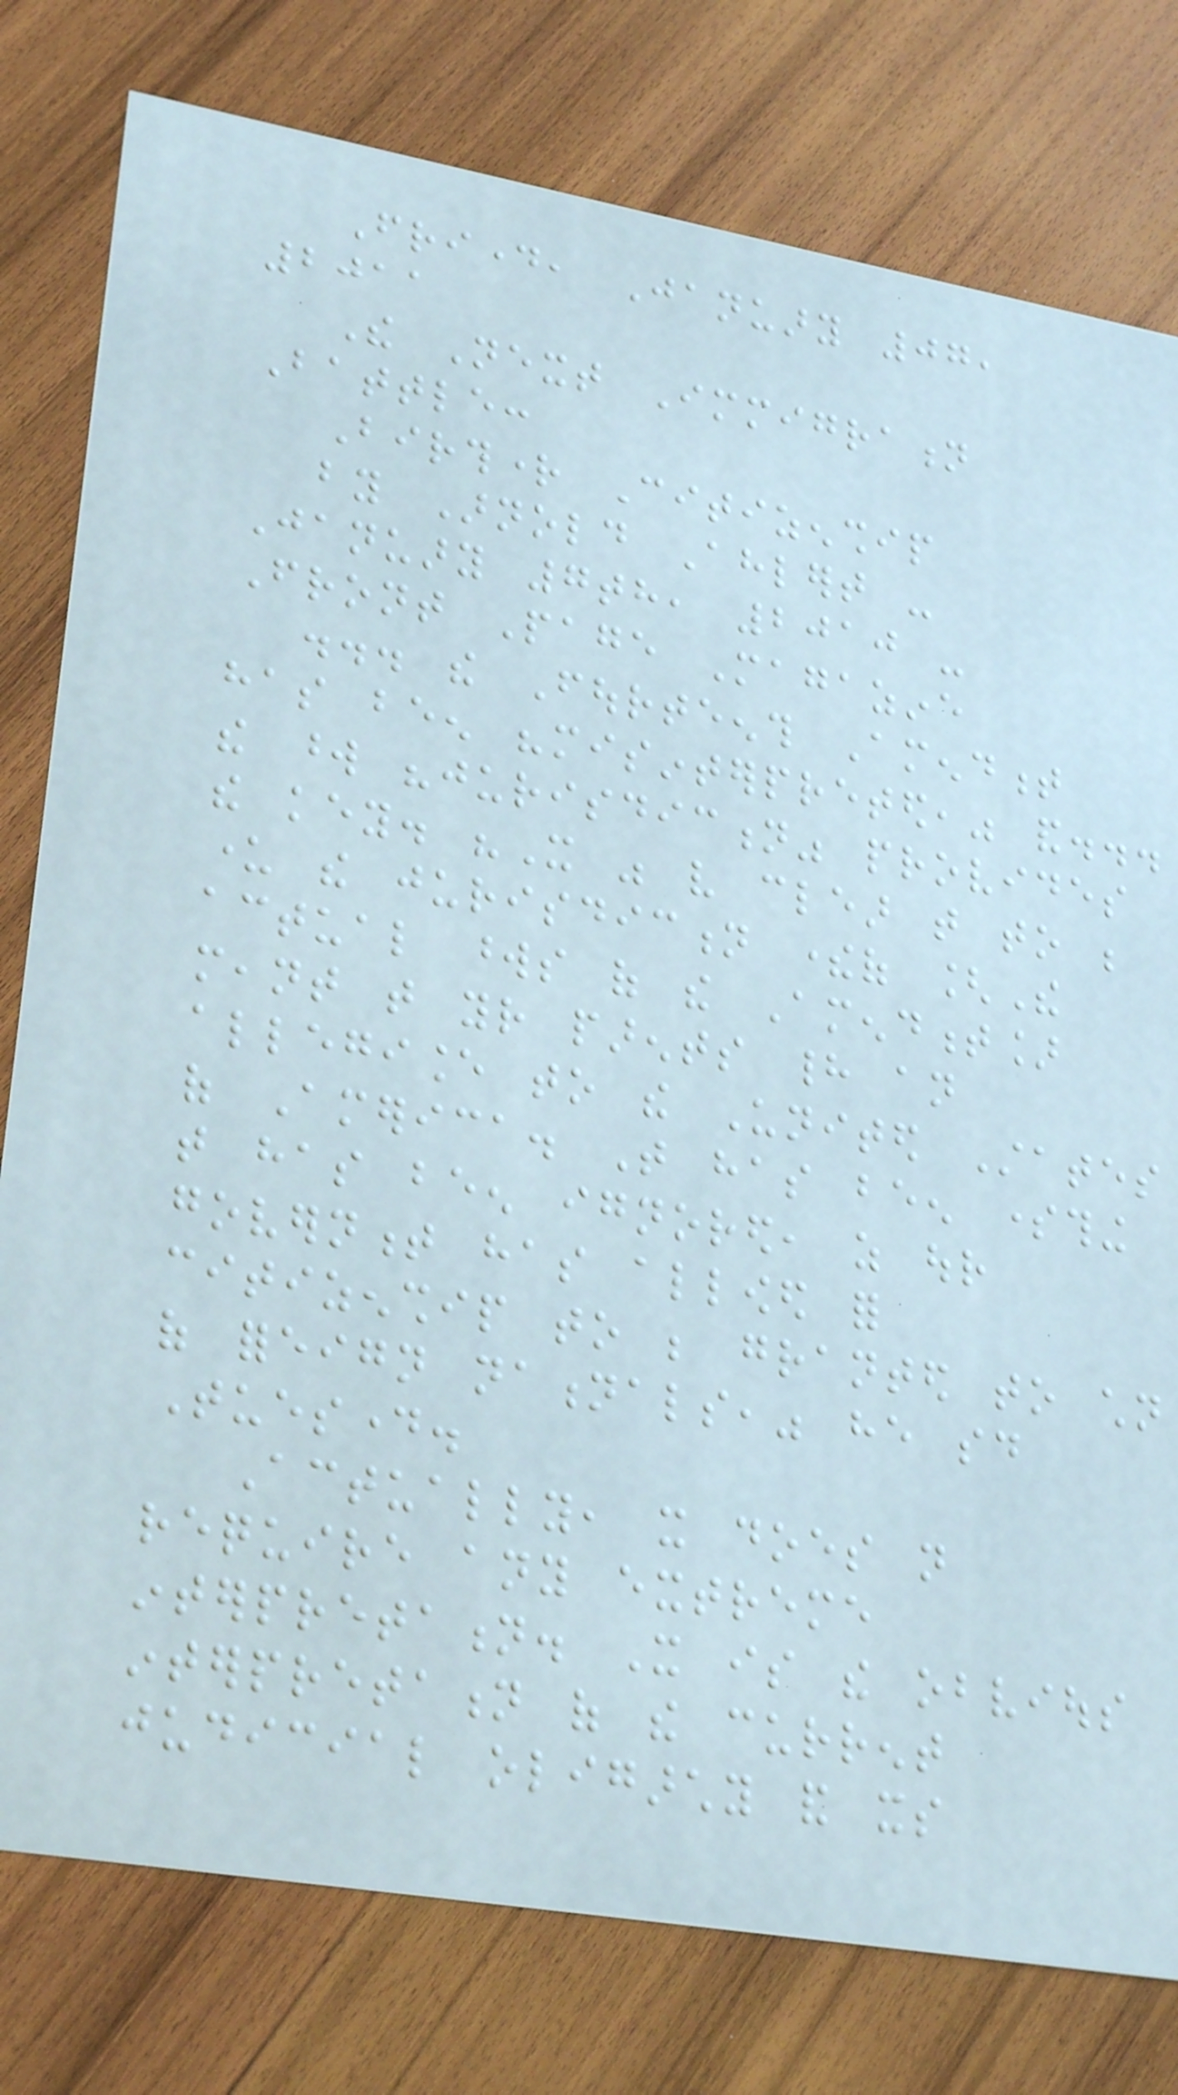Friday, January 07,
2011
The Next Immigration
Battle:
Birthright Citizenship
by Arnold Ahlert -
January 7th, 2010 -
Front Page Magazine
... the Fourteenth Amendment
has been "misinterpreted," and...
the word "jurisdiction" provides
the key. "It was very clear that to be
under the jurisdiction thereof [The
actual words of the Amendment]
meant that your parents had an
allegiance to the United States
of America. That has been something
that has been ignored, as our
government has allowed for
citizenship to be granted to children
of foreign nationals," he said
Tuesday.
Actually, it does not
require any extreme
interpretation. It is the obvious
interpretation of the current
judicial oligarchy and its
